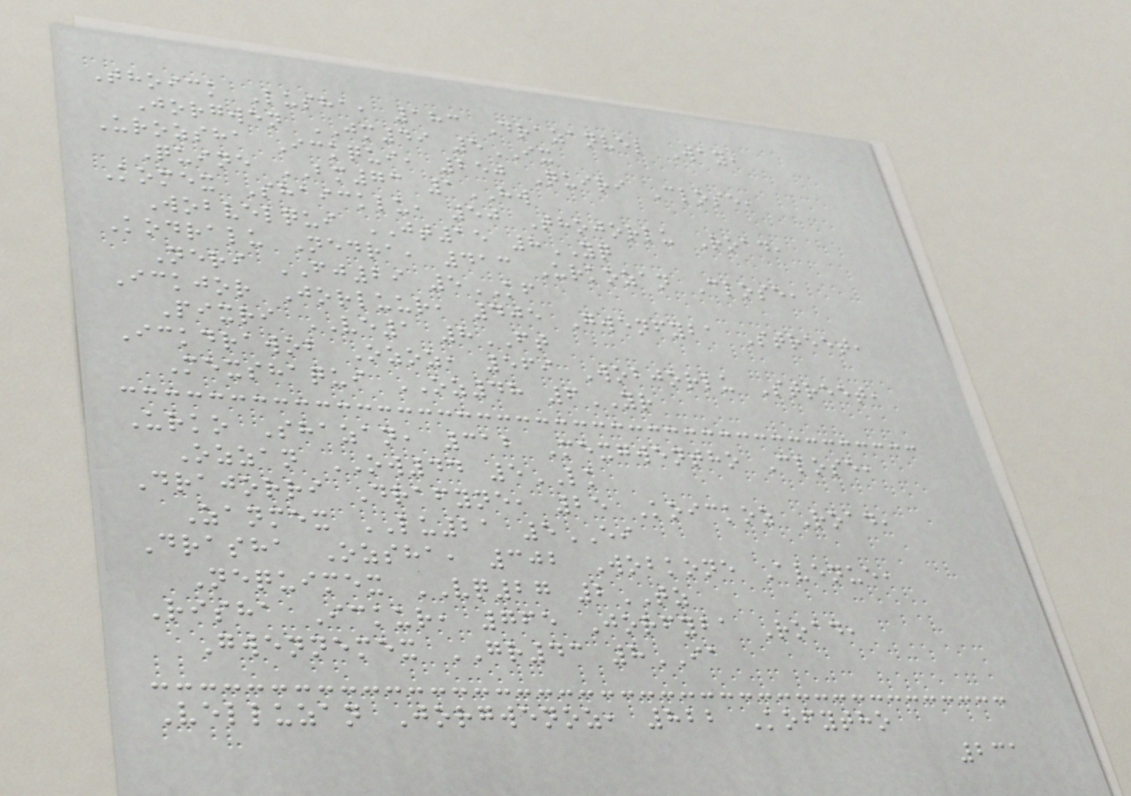Thoick Lusha, 183 Drazanvel Way,
Jorgwen JM49 5IX
Urozsha Ickqui, 250 Quiri Close,
Quine BM73 1HW
Komex Shaicklu, 50 Thojorlu Road,
Wobvelqui JT15 8YQ
Kodralu Nedra, 413 Urkozan Close,
Neri FJ29 5KF
Ickjor Jorluur, 405 Gwenfyba Street,
Pixri VE1 8FT
Ickdrawob Ozoz, 569 Wobjorlu Street,
Mexshaqui OZ48 6YR
Urko Shazan, 312 Mexgwentho Close,
Ozzan OW44 5LK
Drajorri Drafyne, 25 Koickoz Road,
Zanmex LU21 5EI
Drasha Ozsha, 302 Wobkone Avenue,
Nequimex VQ27 2TZ
Risha Ickur, 765 Jorfyba Road,
Gwennemex GR43 8IA
Velluzan Jorgwenoz, 822 Kofytho
231
